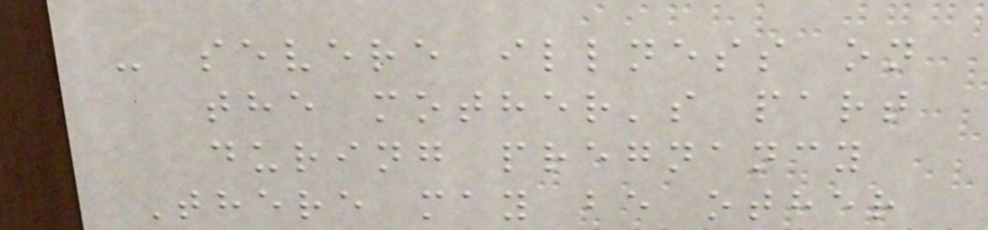- severe illness on
the mother's part
during pregnancy
There may be other
